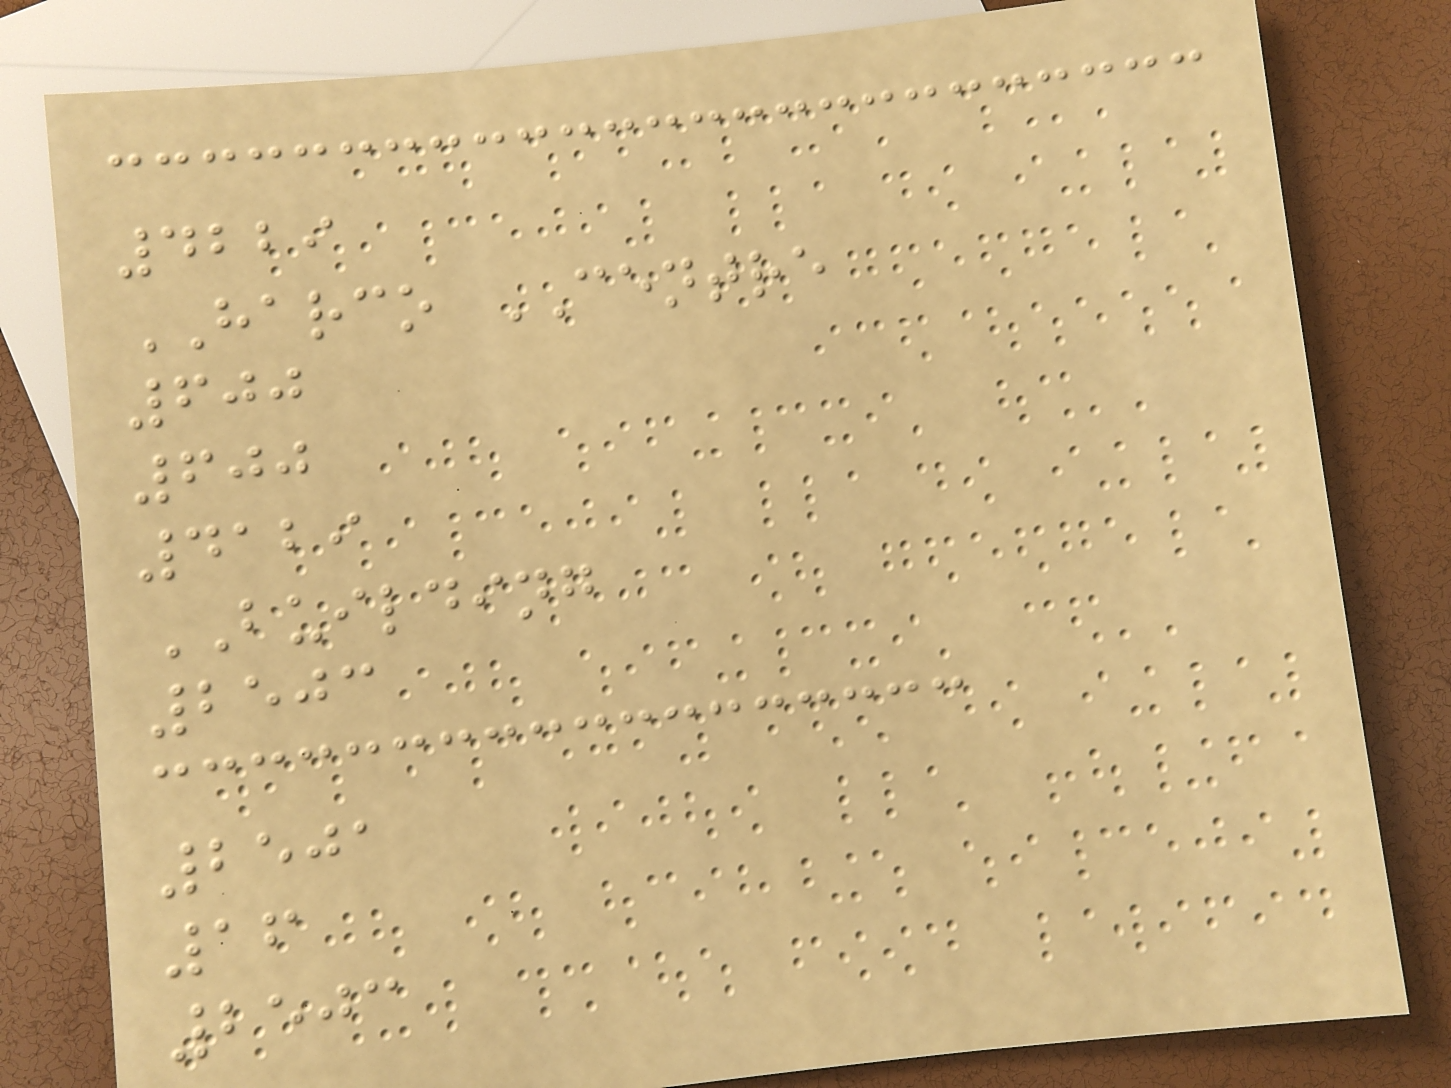4229
HARCO CENTRE
600
600
4129
BUILDING
2503
2501
16
2503
